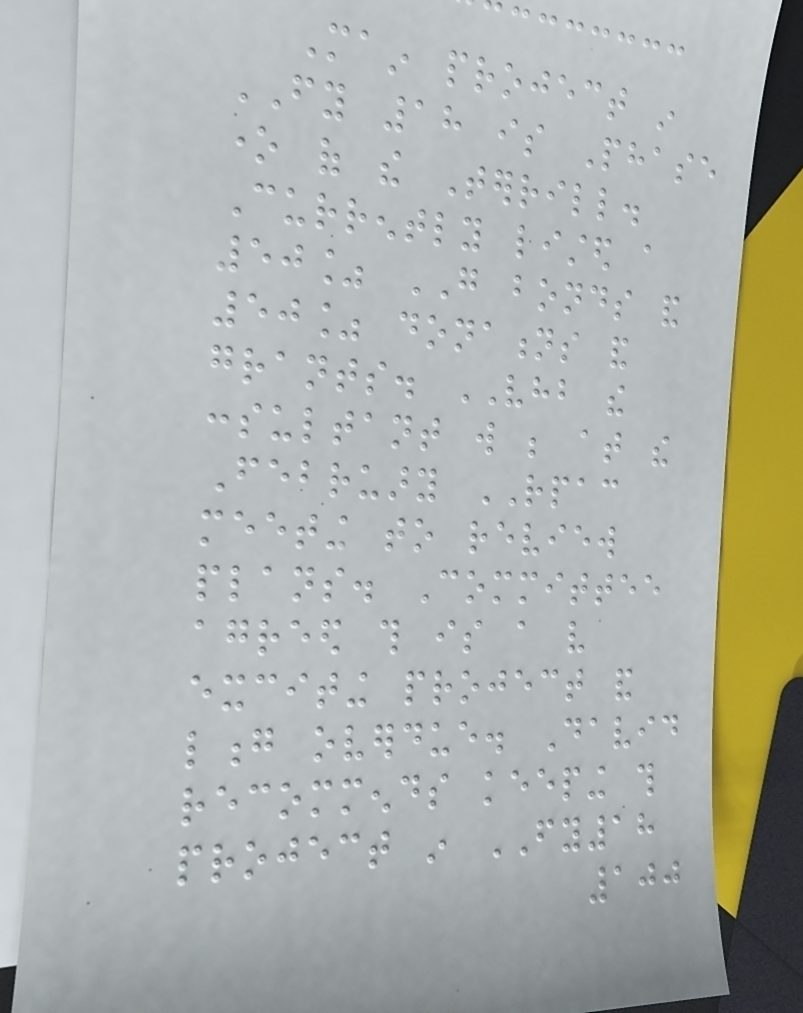Main project in
FY 18 is Phase
one of the Terrill.
Currently listed a
50% GO bonds and
50% donations and
grants. VHB the
consultant will be at the
February RPAC
meeting to review
plans. Committee
agreed this is a very
exciting project and
long overdue. David
recommends keeping this
project in FY18
100
